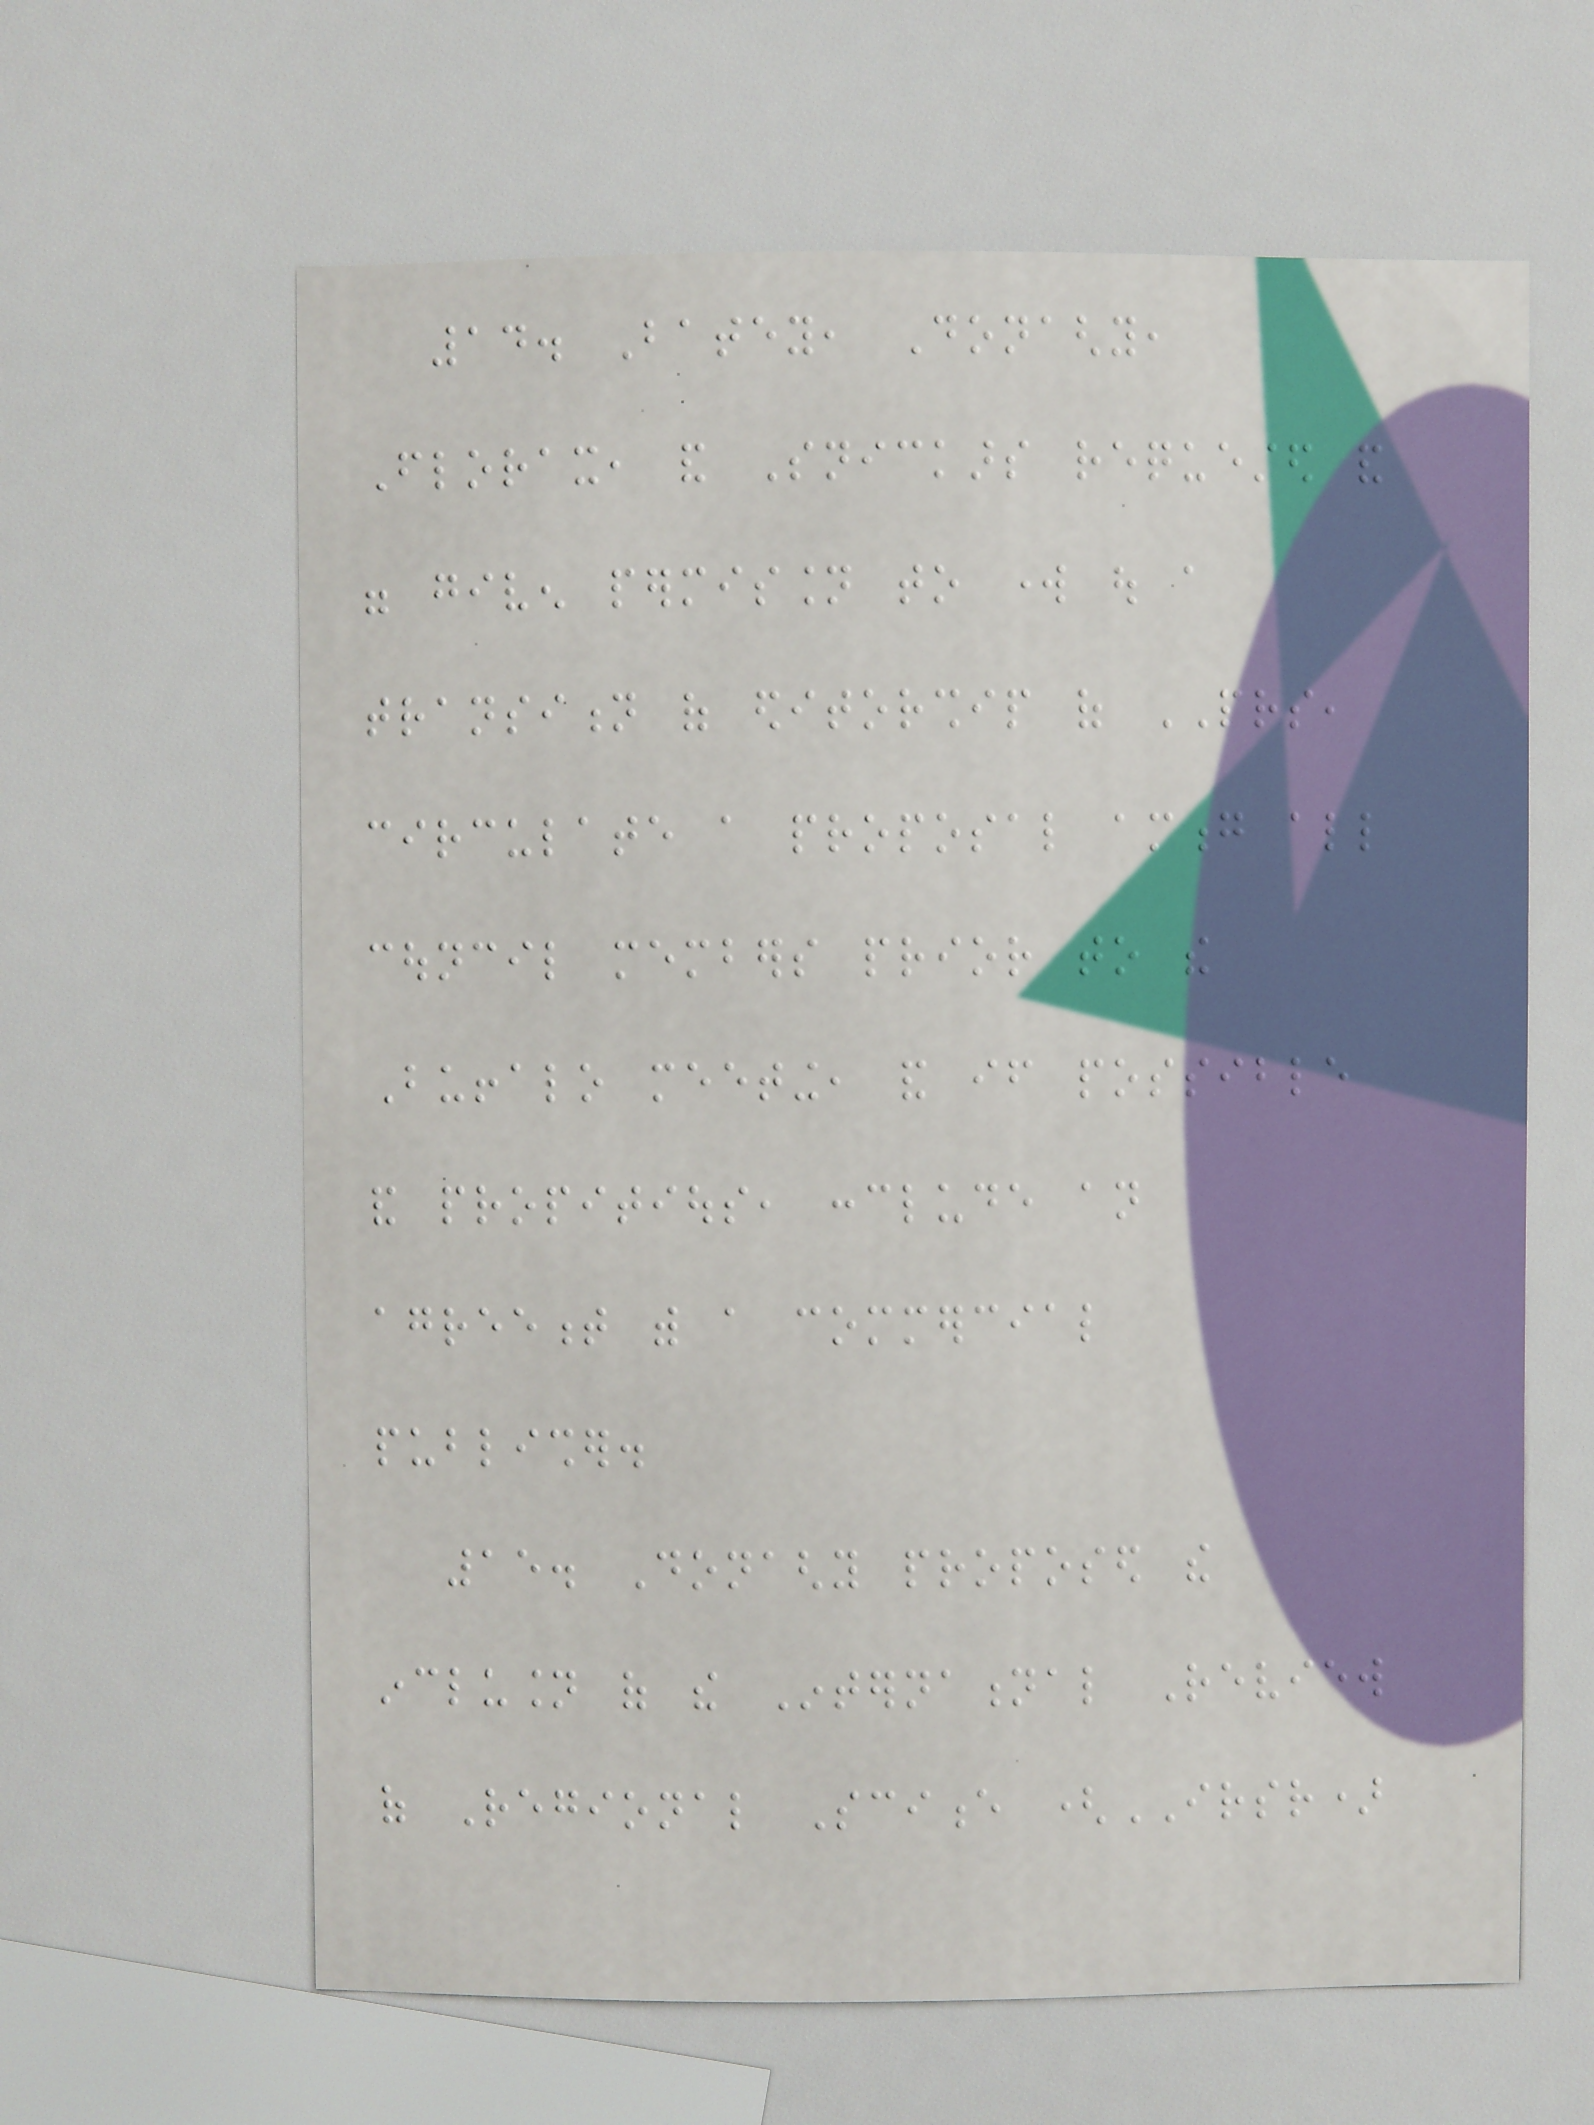14. Batey, Donaghy,
Florax, and Snickars requested and
were given permission to work out a
transition of editorship of PRS,
circulate a proposal among all
council members prior to the
Buffalo meeting, and if possible
and propitious, conclude an
agreement with a commercial
publisher.
15. Donaghy proposed the
inclusion of the International Review
of Regional Science (IRSR)
